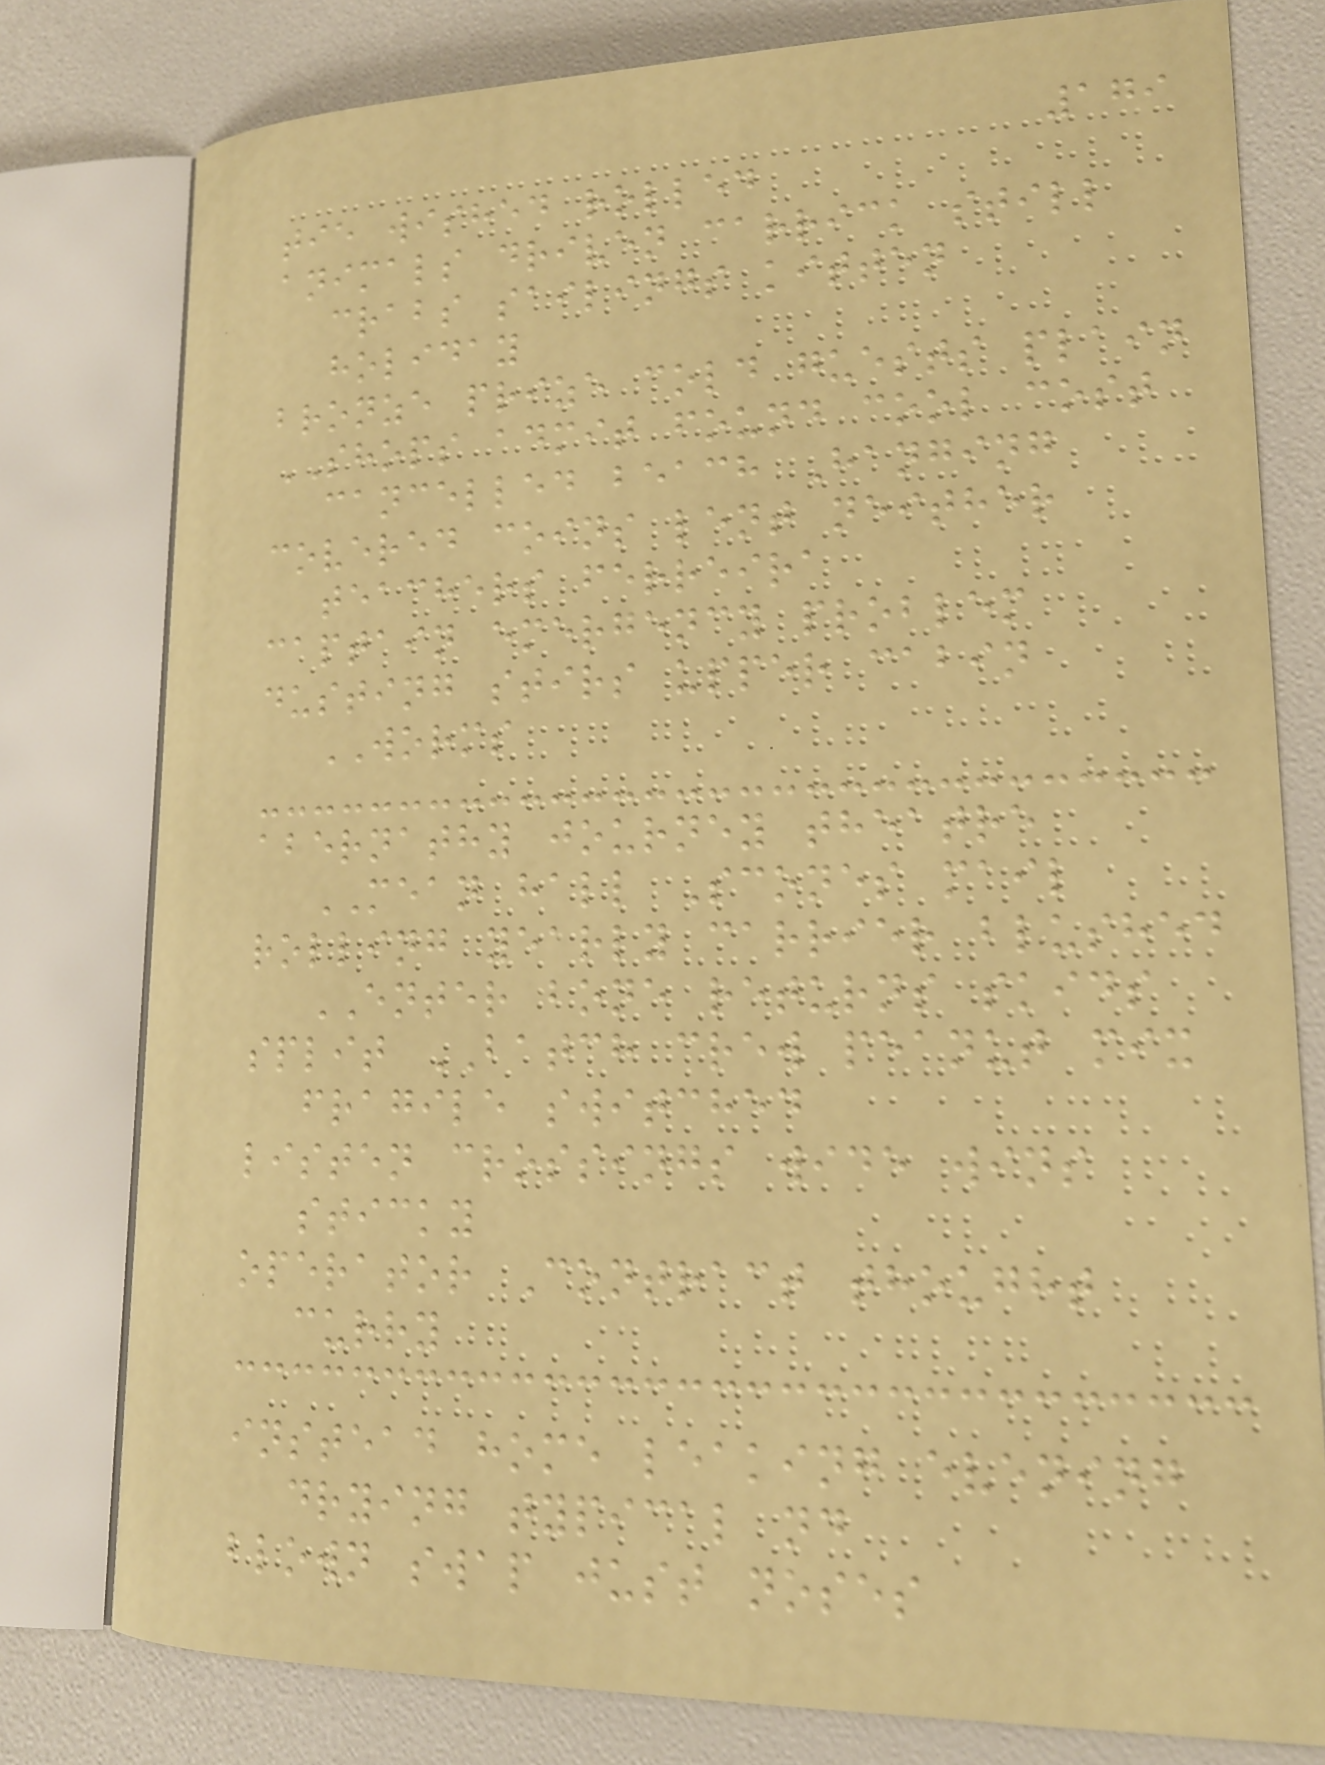179
tie wished rolled
animals driven carrick still
crabs sailings kitten
holiday
bronze prize cold guests plain
SHOPS admit found cool cost
cancelled beach Hanging
covered coins lent neither
teachers ferreira
captain emergency problem
dusting stirs upper cabin
WORMS
abernathy journey theatre
MEAN hall Scones mail
rolling yearly carrier blushed
ENTER bone returns skids
split BATCH crew peanut mix
fragile switched
listen crossings wide wins
sticky
operator Contract thought
curry
instead home leaking evening
drying typical nd
blown swap just noses
